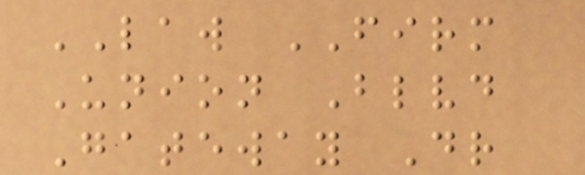LAW FIRM
Union Blvd
Gateway Dr
